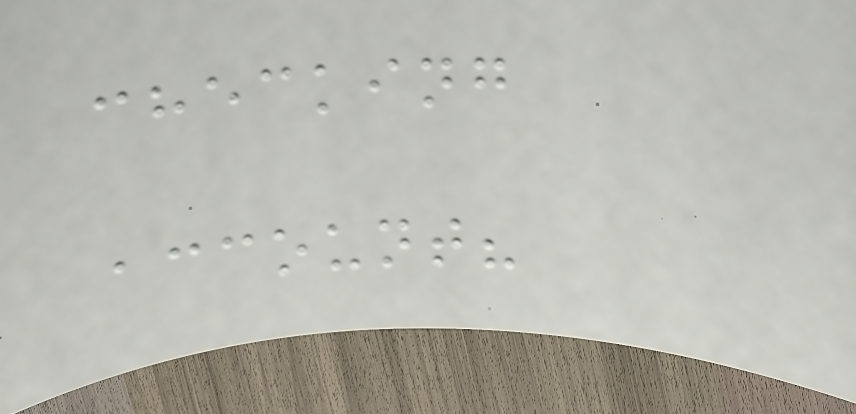checking
account?
